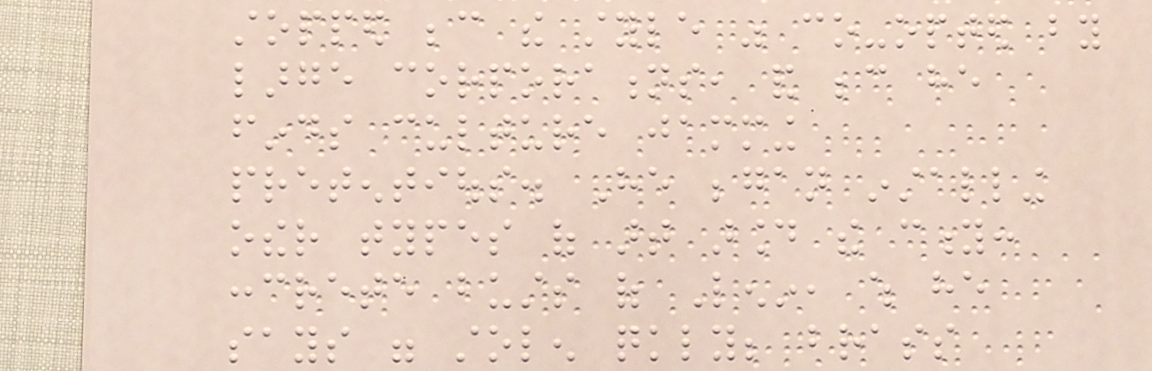stopped because the style was co-opted by
large corporations, and because he
finds culture jamming
pretentious. He began installing
other types of art around the city:
concrete busts of Lenin, which he
says were stolen quickly; brass
